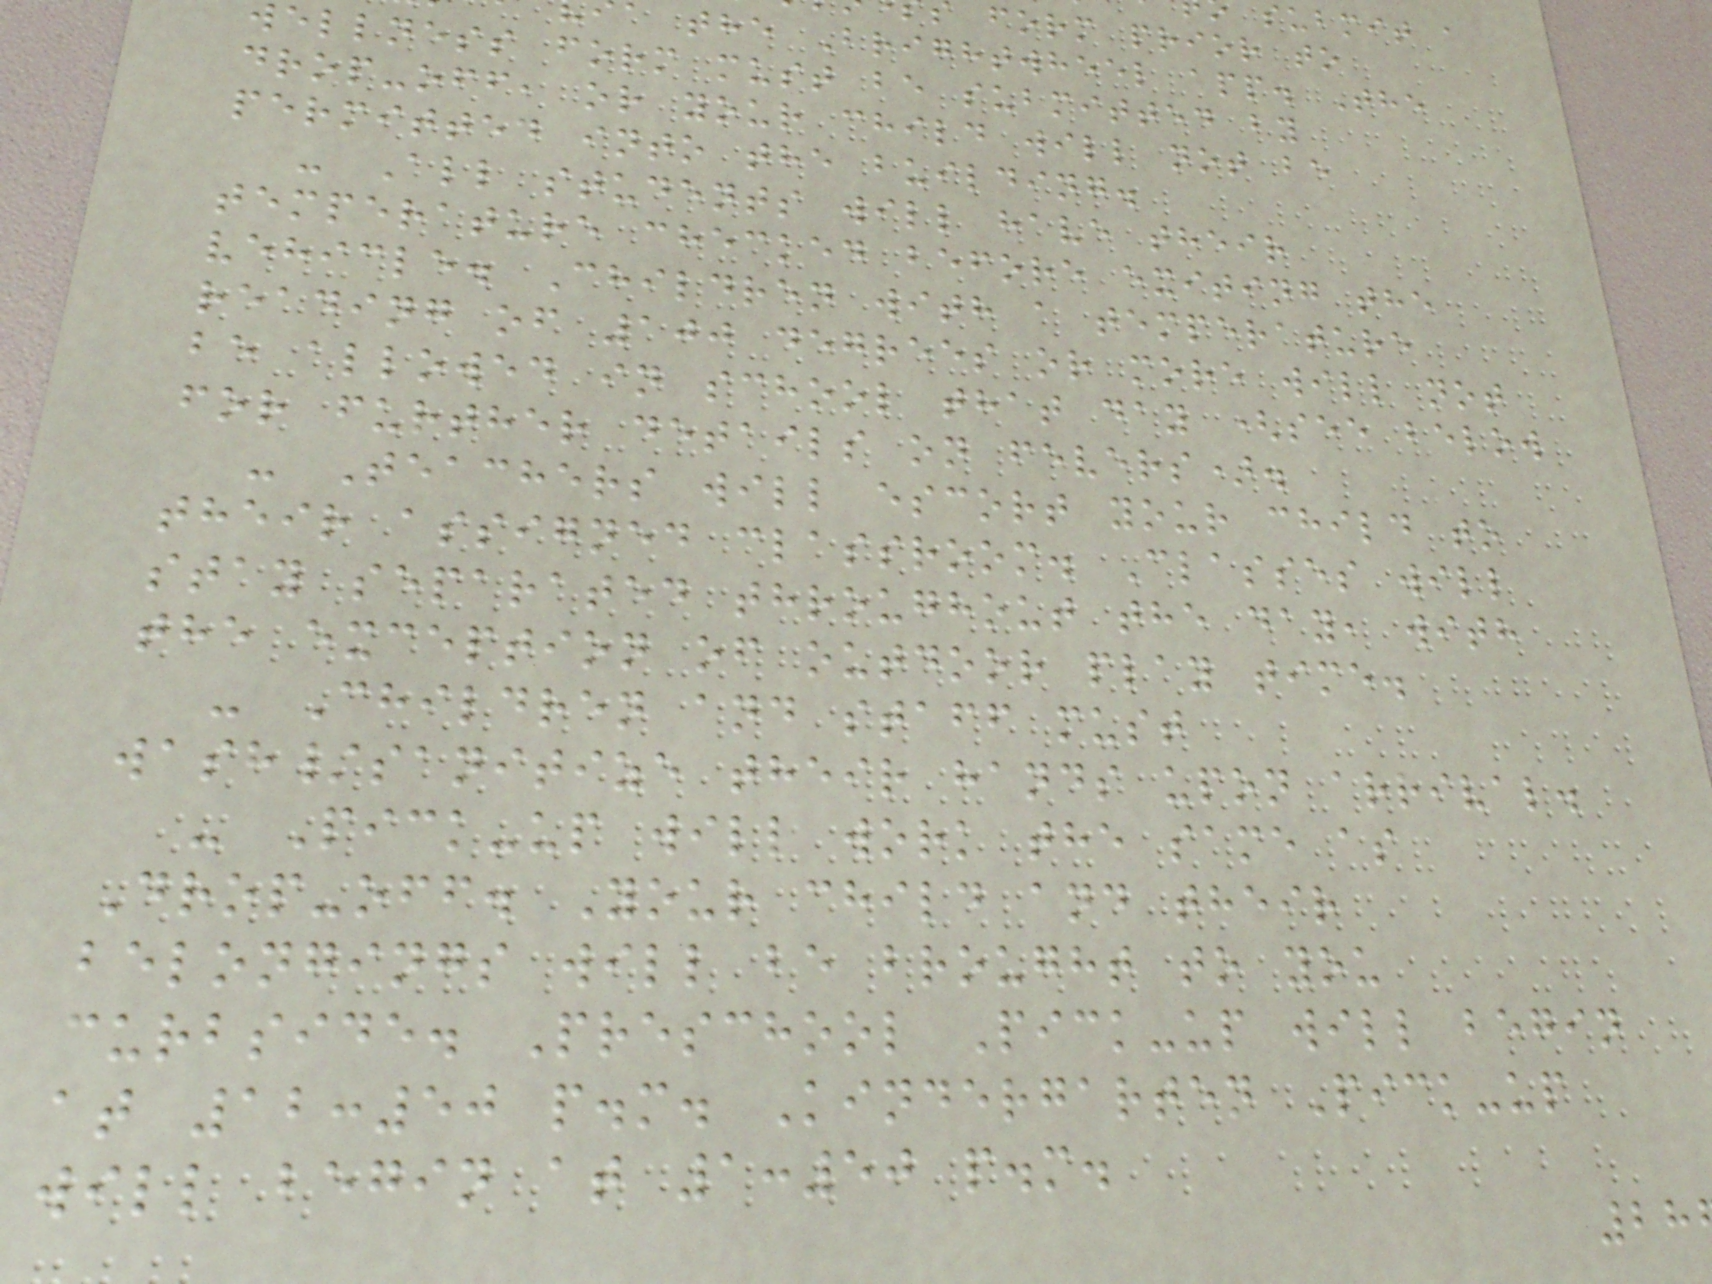form prior to
a the Brightwheel app. The
ellness form must be submitted by
drop-off, or your child will not be
permitted into the building.
- All students will have their
temperature checked before exiting the
vehicle. Children with a temperature
reading of 100 degrees or more will not
be allowed in school that day (see below
for further details on fevers).
- Teachers will escort your child to
their assigned classroom. Classes will
stay separated throughout the day, with
the exception of outdoor play time.
- Children and staff must
wash/sanitize their hands upon arrival.
- Pick-up will work the same as
Drop-off. Your child and their
belongings will be brought to you
curbside. Preschool Pick-up will begin
at 12:50 p.m. Kindergarten Pick-up
will begin at 1:50 p.m.
